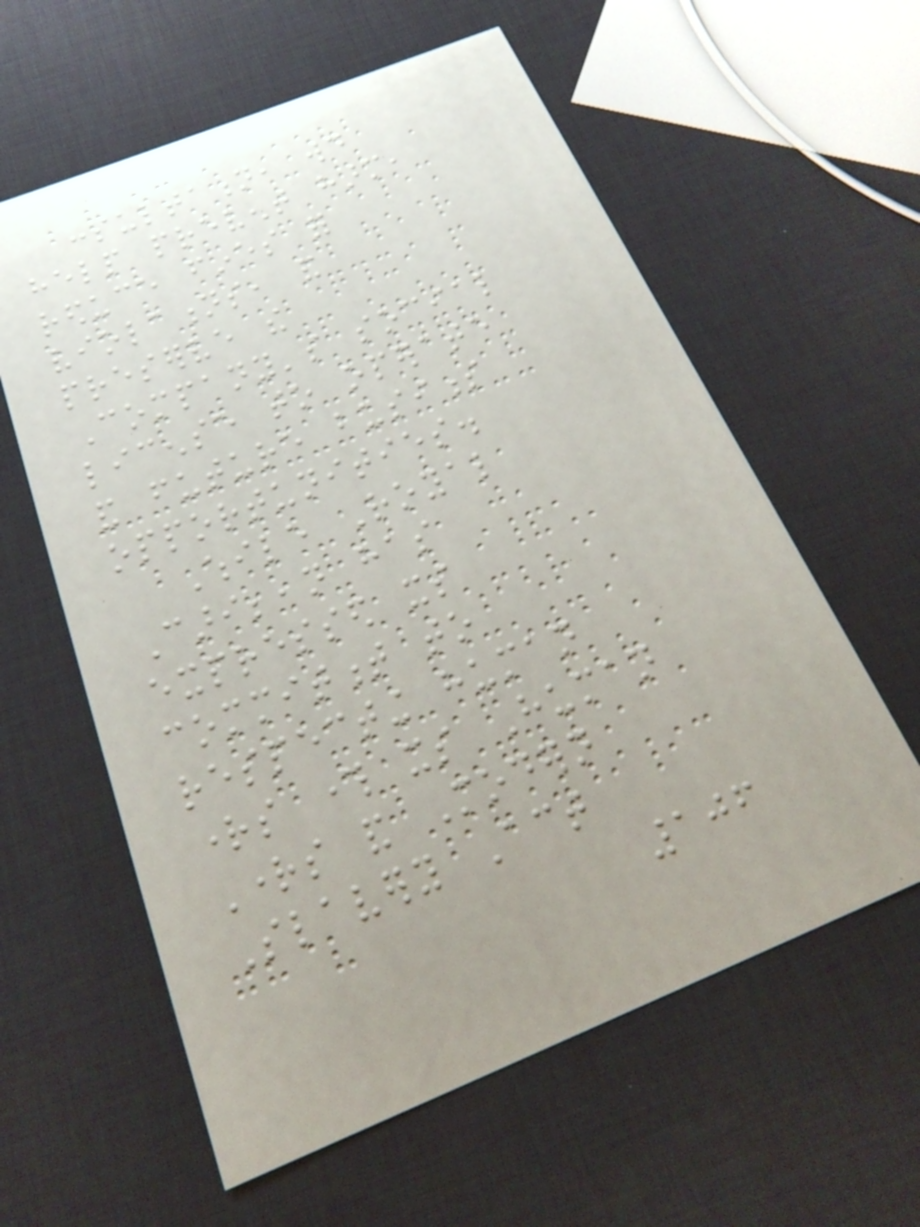consultation, would
help prevent harm,
reduce fines for
violations, and
preserve the
Company's social
license to operate
and future business
opportunities.
While Royal
Caribbean has
expressed its
commitment to
respecting human
rights through its Human
Rights and Modern
Slavery Act
106
